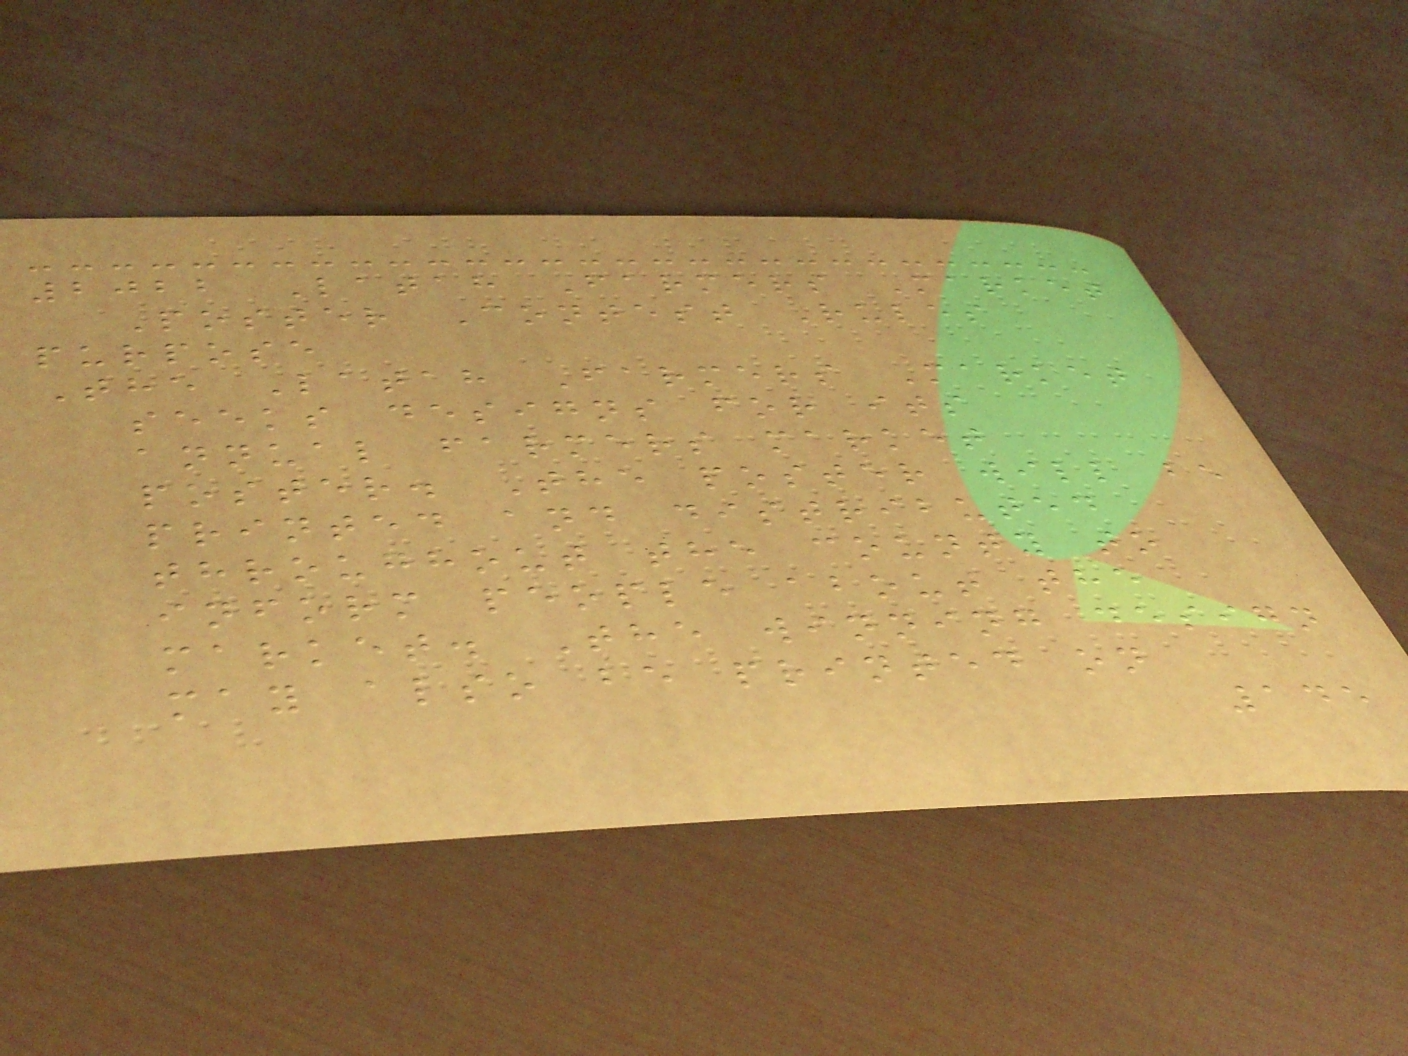2022 Latah Farmers Market
Poster Contest Rules
purpose
The Latah Farmers Market
seeks designs for its
annual farmers market
poster. The poster will be
printed and distributed
throughout the county to
inform people about the
market. The winning design
may also be printed on
145
